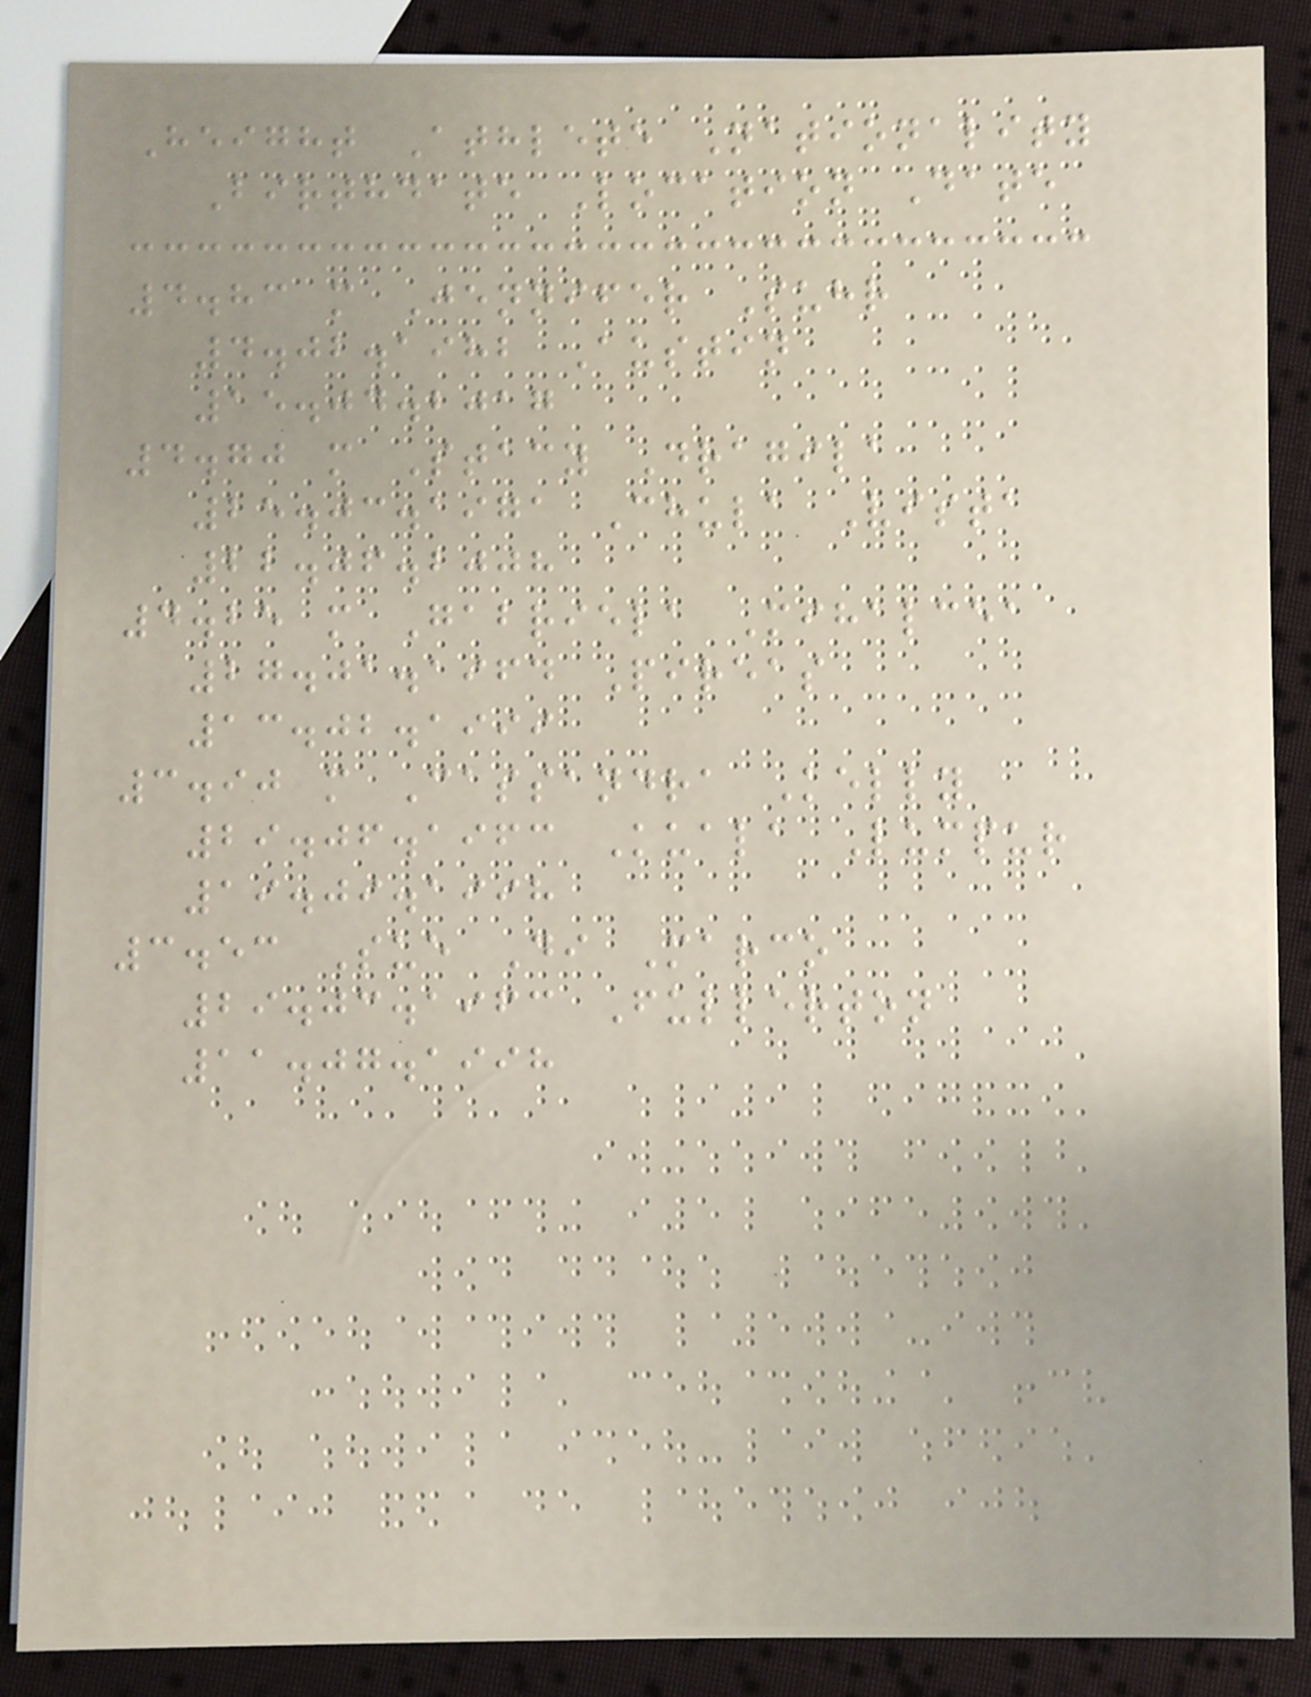Height Athlete Nationality
Birthdate Location Date
4.83 m Jennifer Suhr
4.02.1982 Austin
15.04.2017
4.70 m Stacy Dragila
25.03.1971 Chula Vista
22.06.2008
4.25 m Gabriela Mihalcea
27.01.1964 Pireas
13.02.1999
3.90 m Cassandra Kelly
29.06.1963 Kuala Lumpur
19.09.1998
3.53 Sue Di Marco
29.03.1963 Fullerton
11.07.1998
